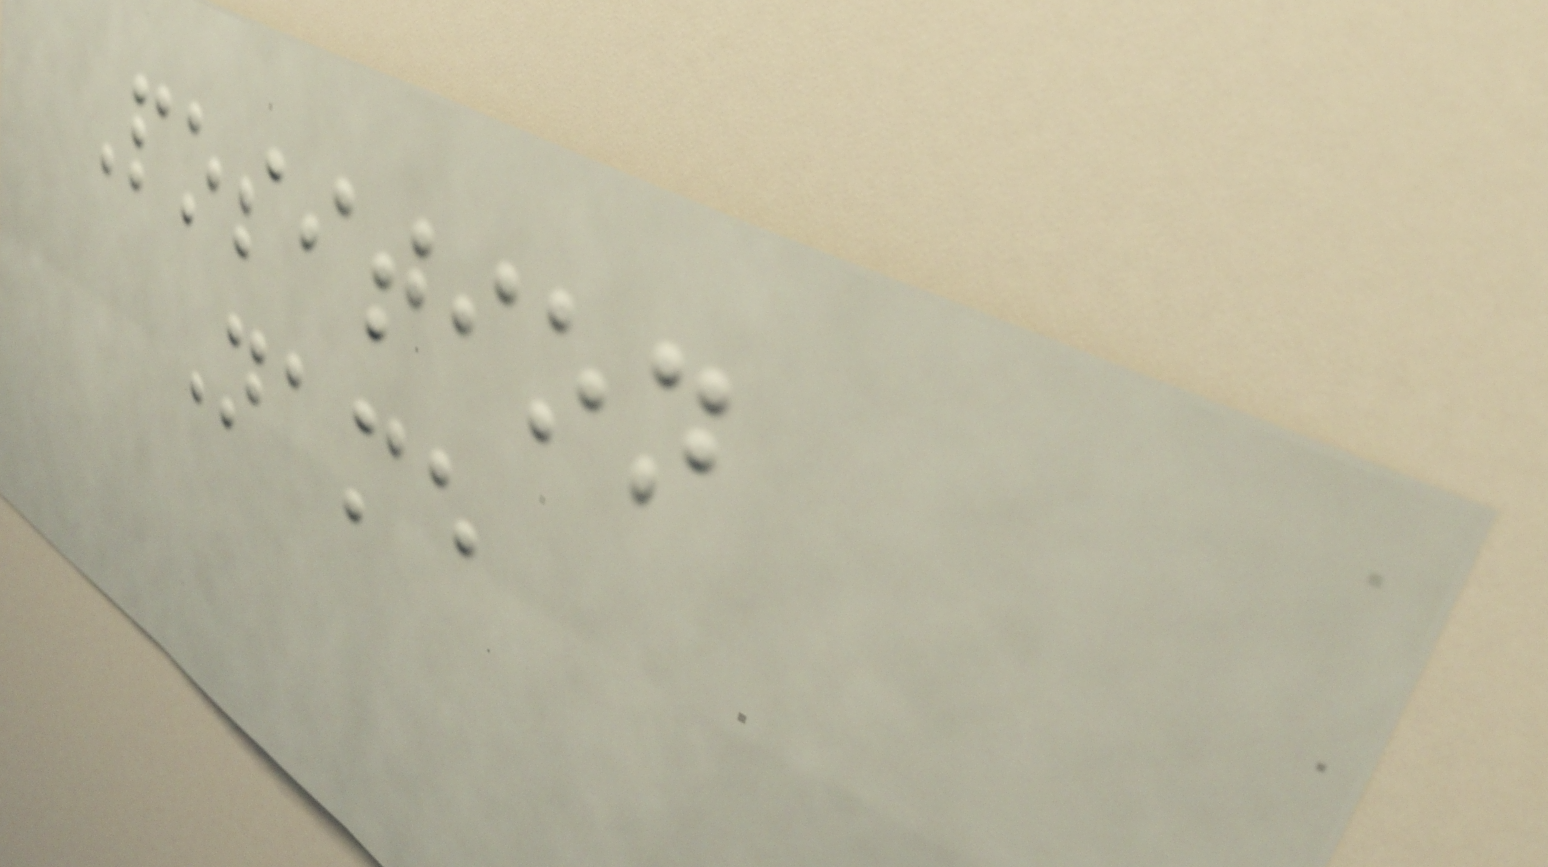Position
Name
